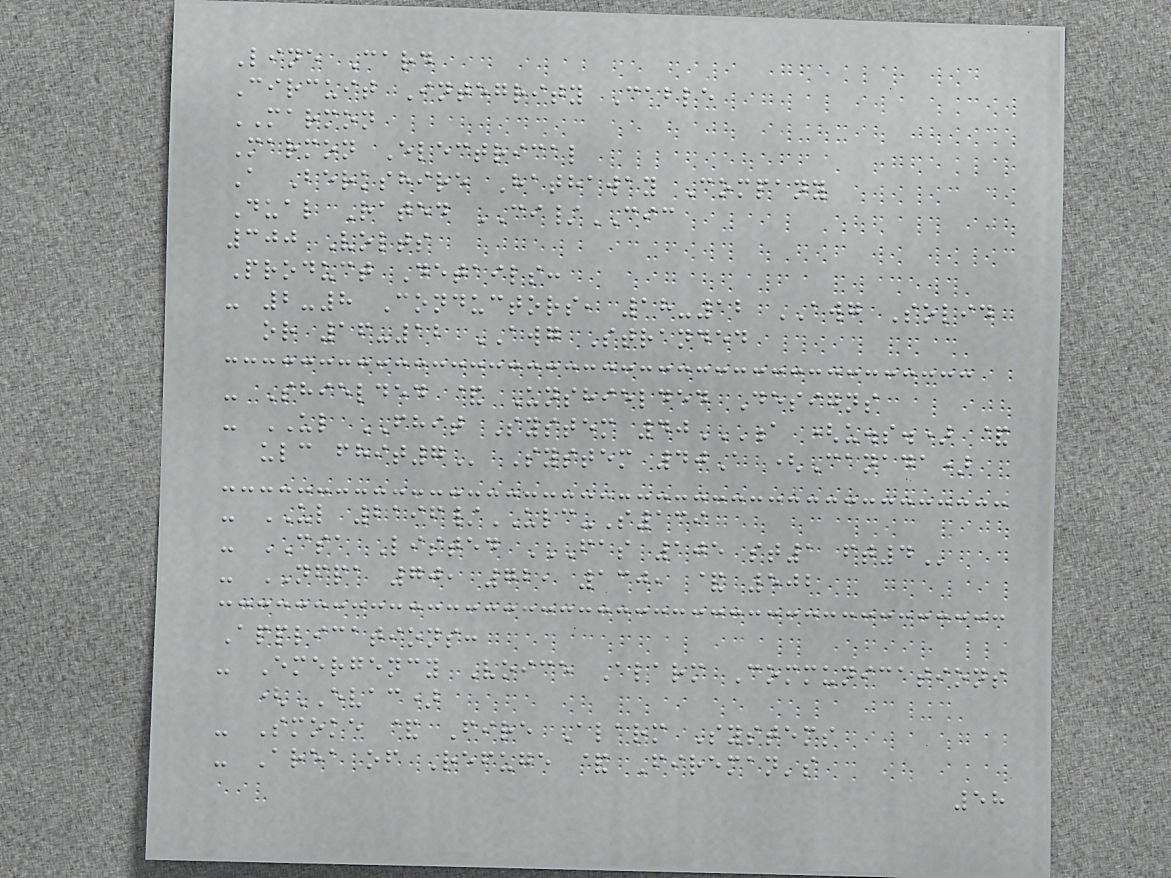Line Card
Circuit Integrity Cable
MARMON
Marmon Electrical
A Berkshire Hathaway Company
Dual Rated CI/CIC
300 Volts
Product Details:
- 2-8 Conductors, 18-12 AWG Solid
or 16-12 AWG Stranded
- Shielded & Unshielded Designs
- UL FHIT System 40A (U.S.) &
ULC FHIT7 System 40A (Canada)
- UL 2196/ULC-S139
- CSA Listed FAS 105 ST1 FT4
- NFPA 70, 72, 130, & 502
Applications:
- Emergency Voice Alarm Communications
(EVAC)
- Smoke & Fire Alarm Systems
- Area of Refuge & Fireman's
58
